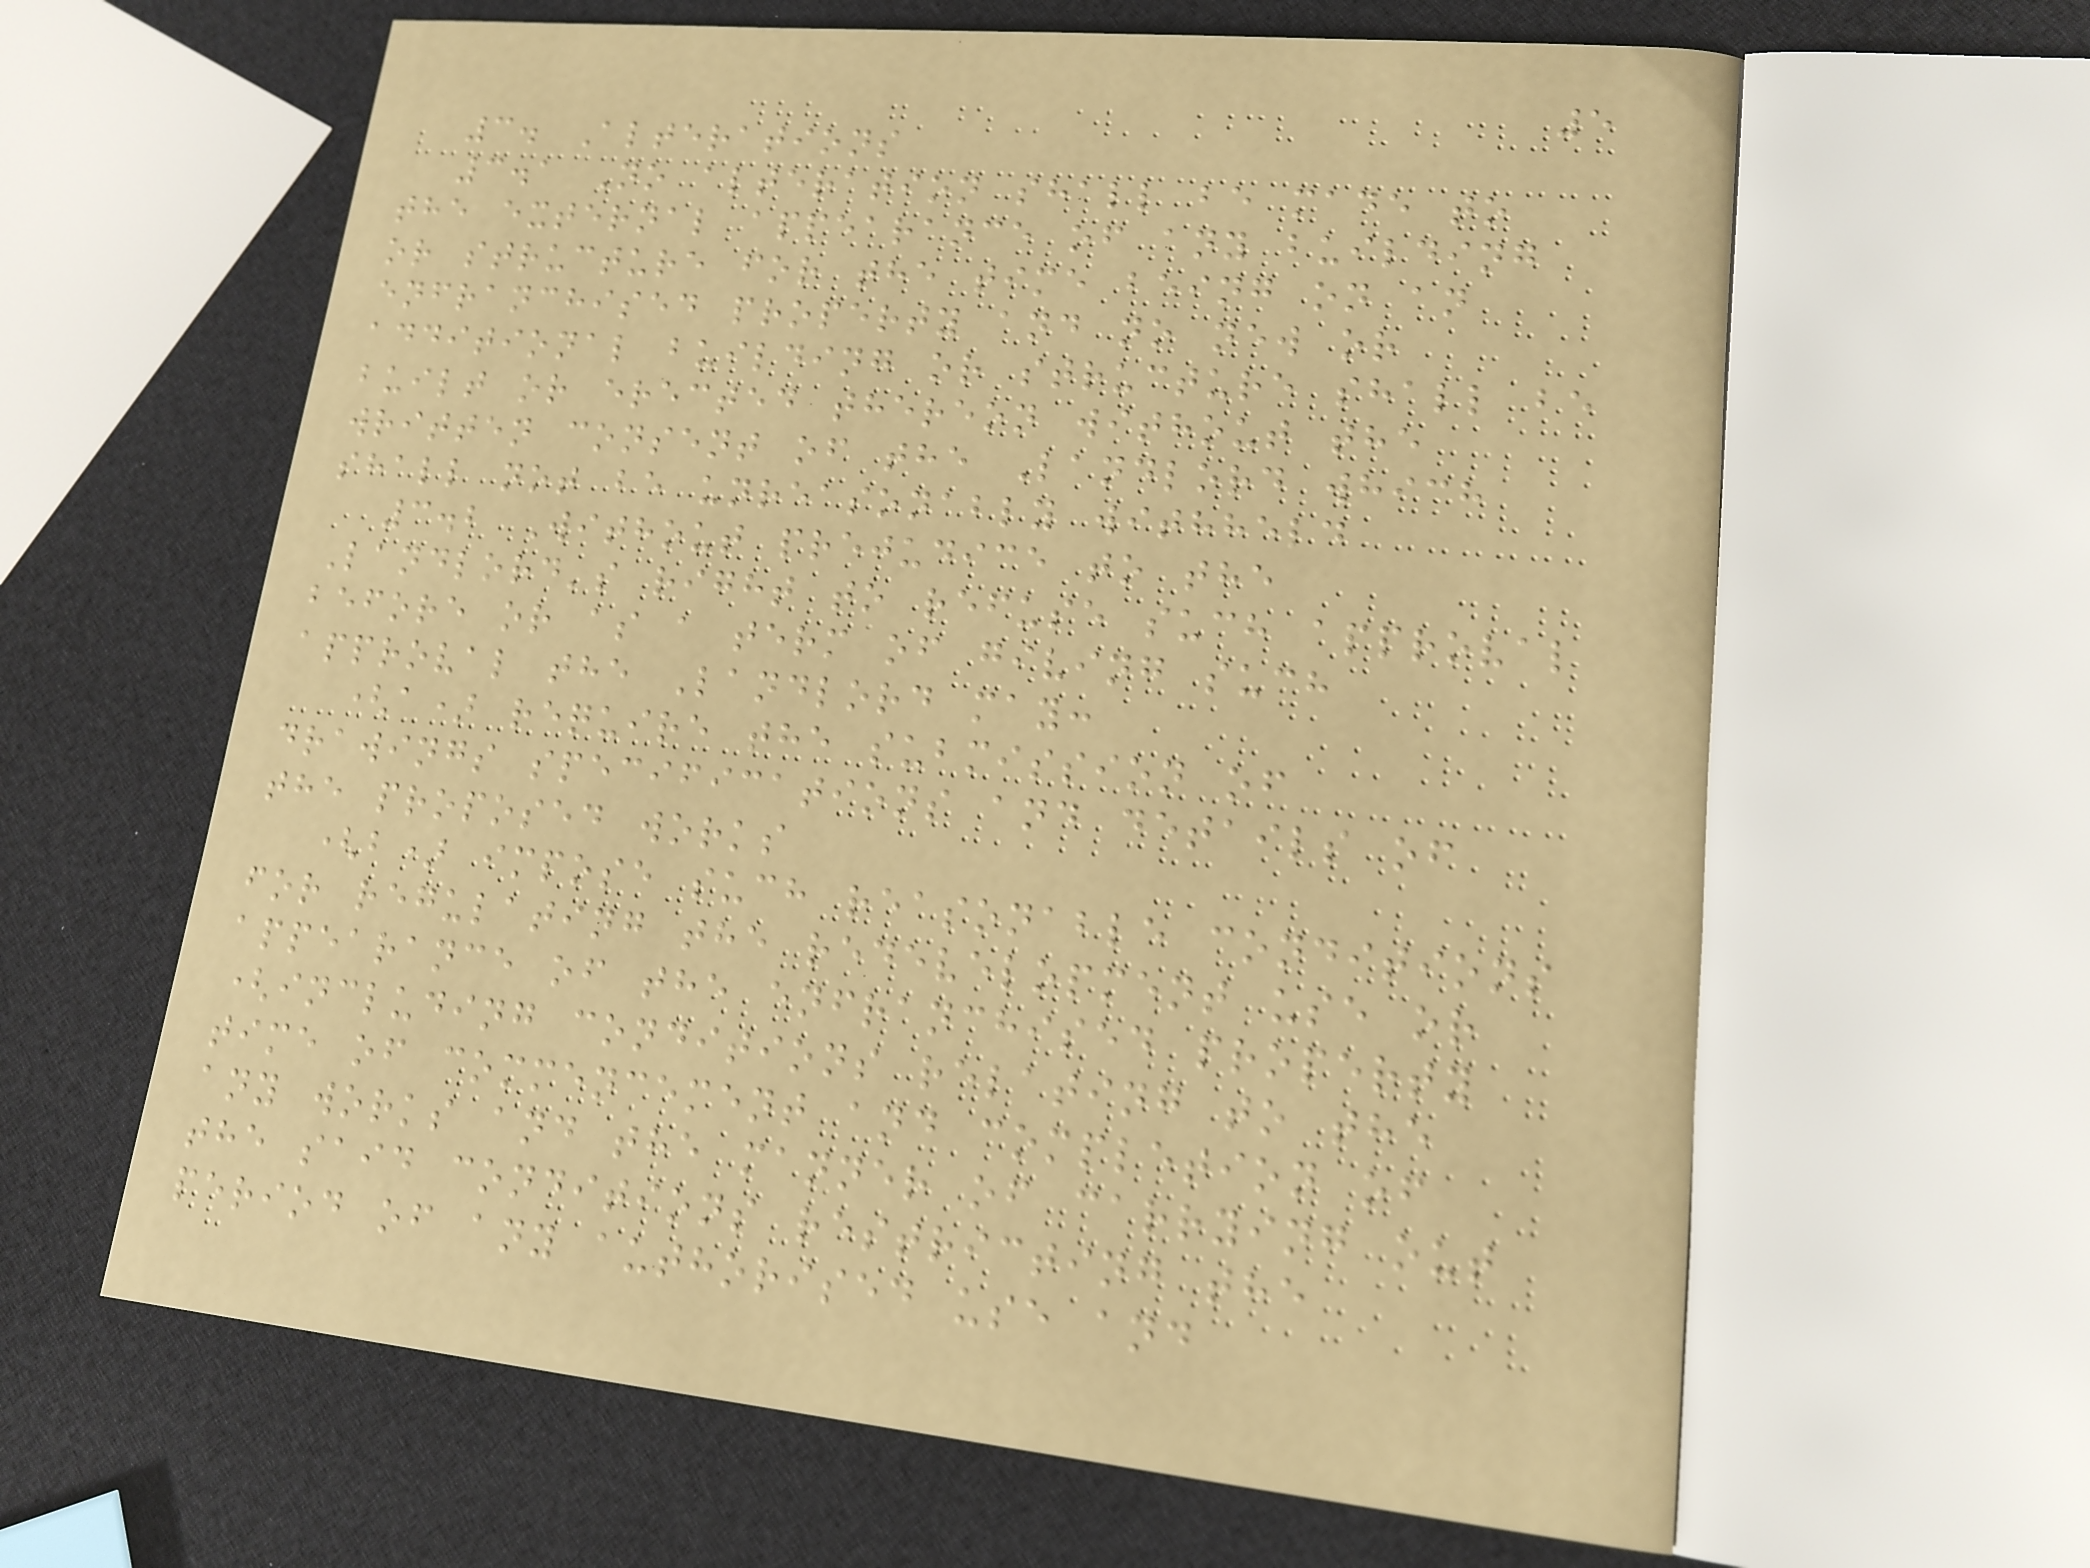5
3. Alterations
3.1 No alteration shall be made to
the external appearance of any building
or structure for the time being on an
enfranchised property and no new or
additional building or structure shall be
built or erected thereon without the
written consent of the Landlord which
shall not be unreasonably withheld
3.2 Without prejudice to the
Landlord's right to refuse such approval
before or as a term of giving such
approval the Landlord may:
(a) require the submission of
drawings specifications and details of
the proposed works
(b) impose such reasonable conditions
for regulating the redevelopment use or
appearance of the enfranchised property
(including conditions relating to the
time of commencement and completion of
any works and the manner of carrying out
the said conditions restricting the
period of any authorised use and
